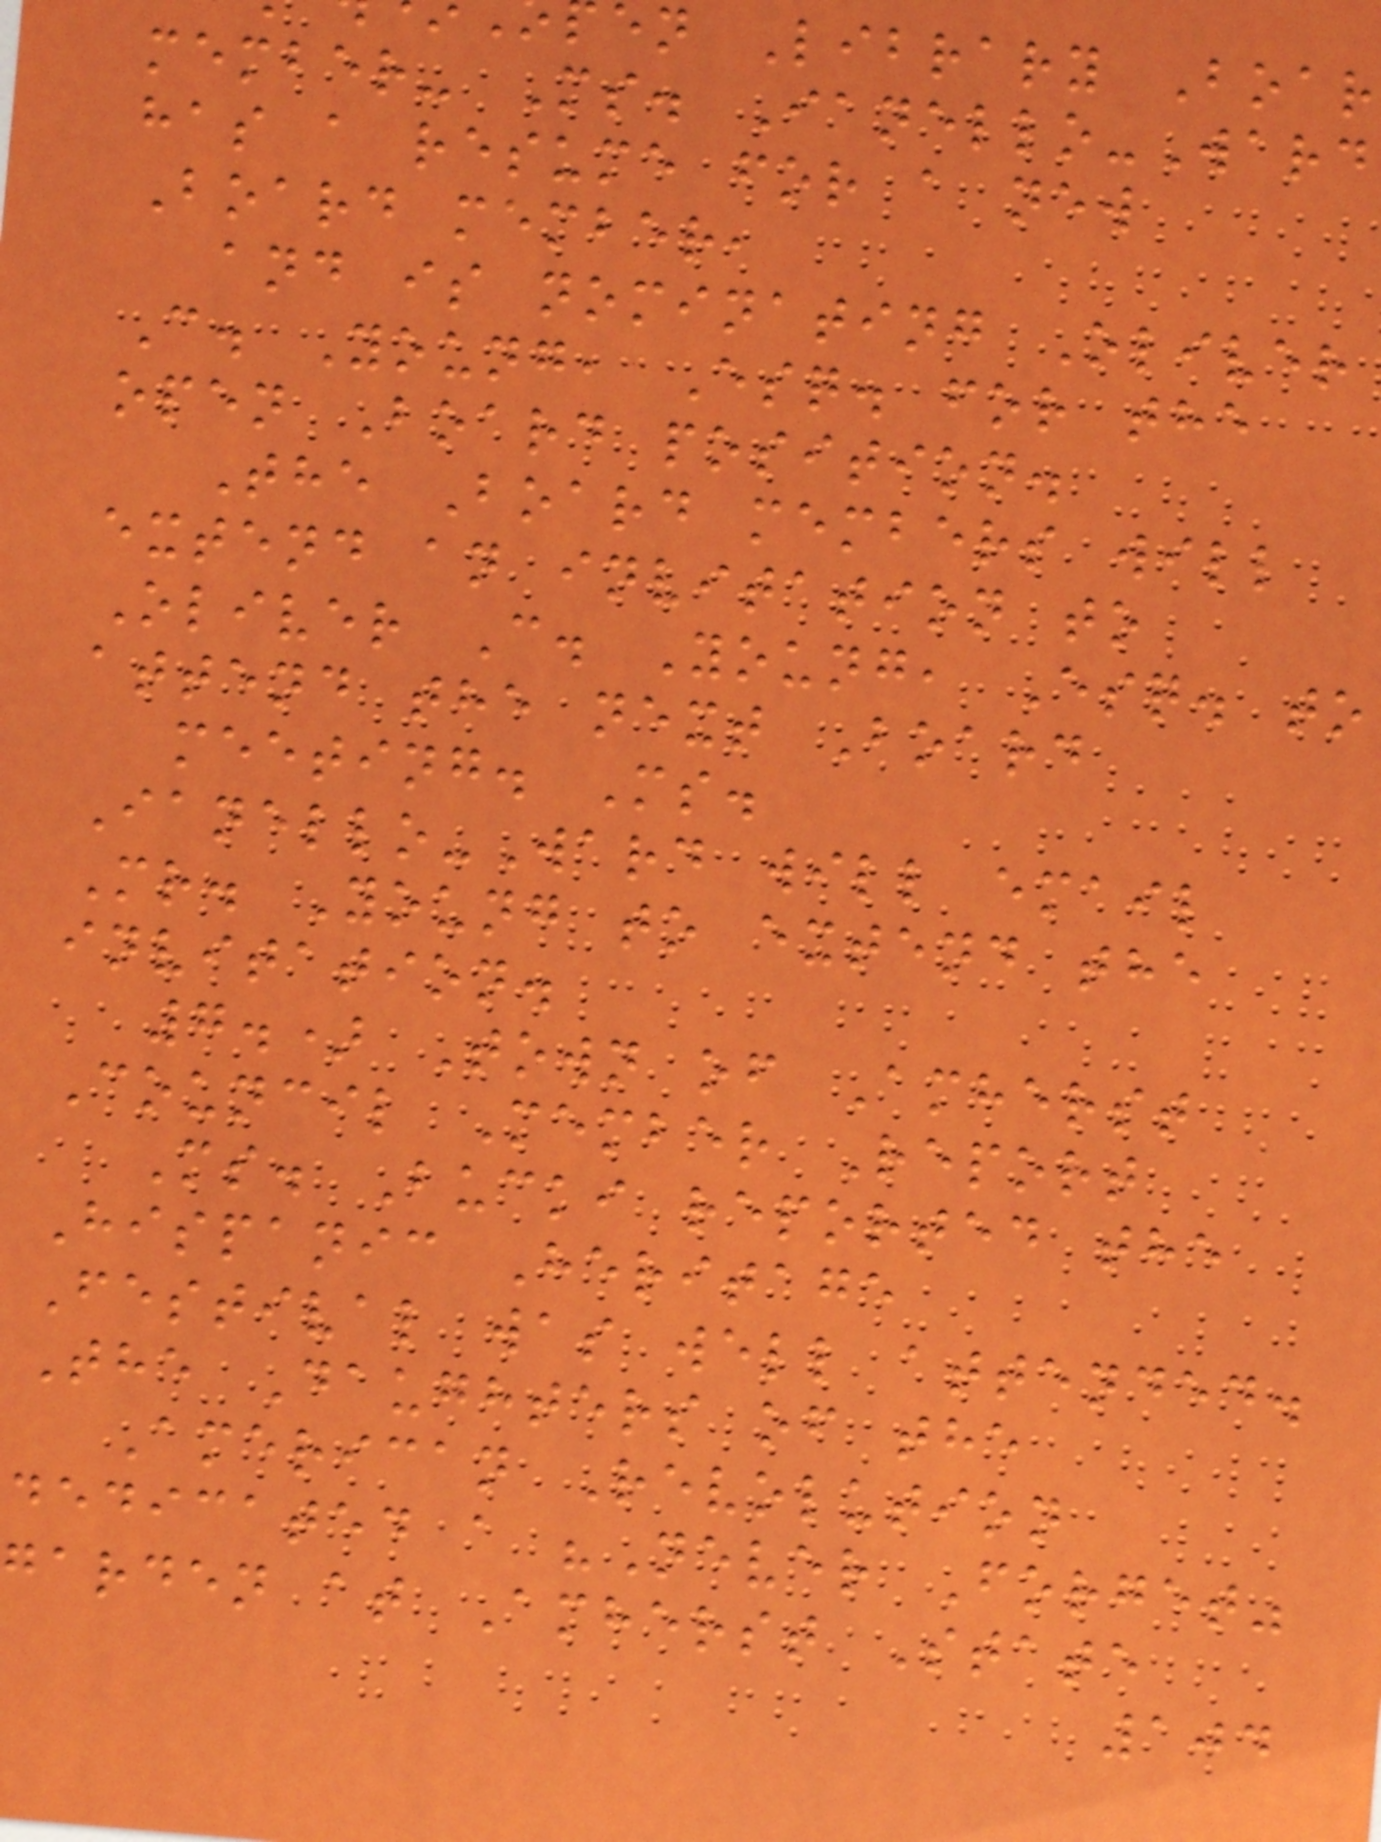en Library Boar
member- Ms. Ianello-Ward
has a resume for a new
Board member,
and is nominating Oliver
C. Young, Esq. for the
open Board position.
The Board members will
extend an invitation to
Oliver C. Young, Esq. to
attend the next Board
meeting. Ms.
Ianello-Ward will email
Mr. Young to extend the
invitation.
7.) Town of Amherst
Council Member Report
Ms. Bucki reported the
Hispanic Heritage
Festival was well attended.
The Daughters of the
American Revolution
dedicated a "Never Forget"
garden at Amherst State
104
